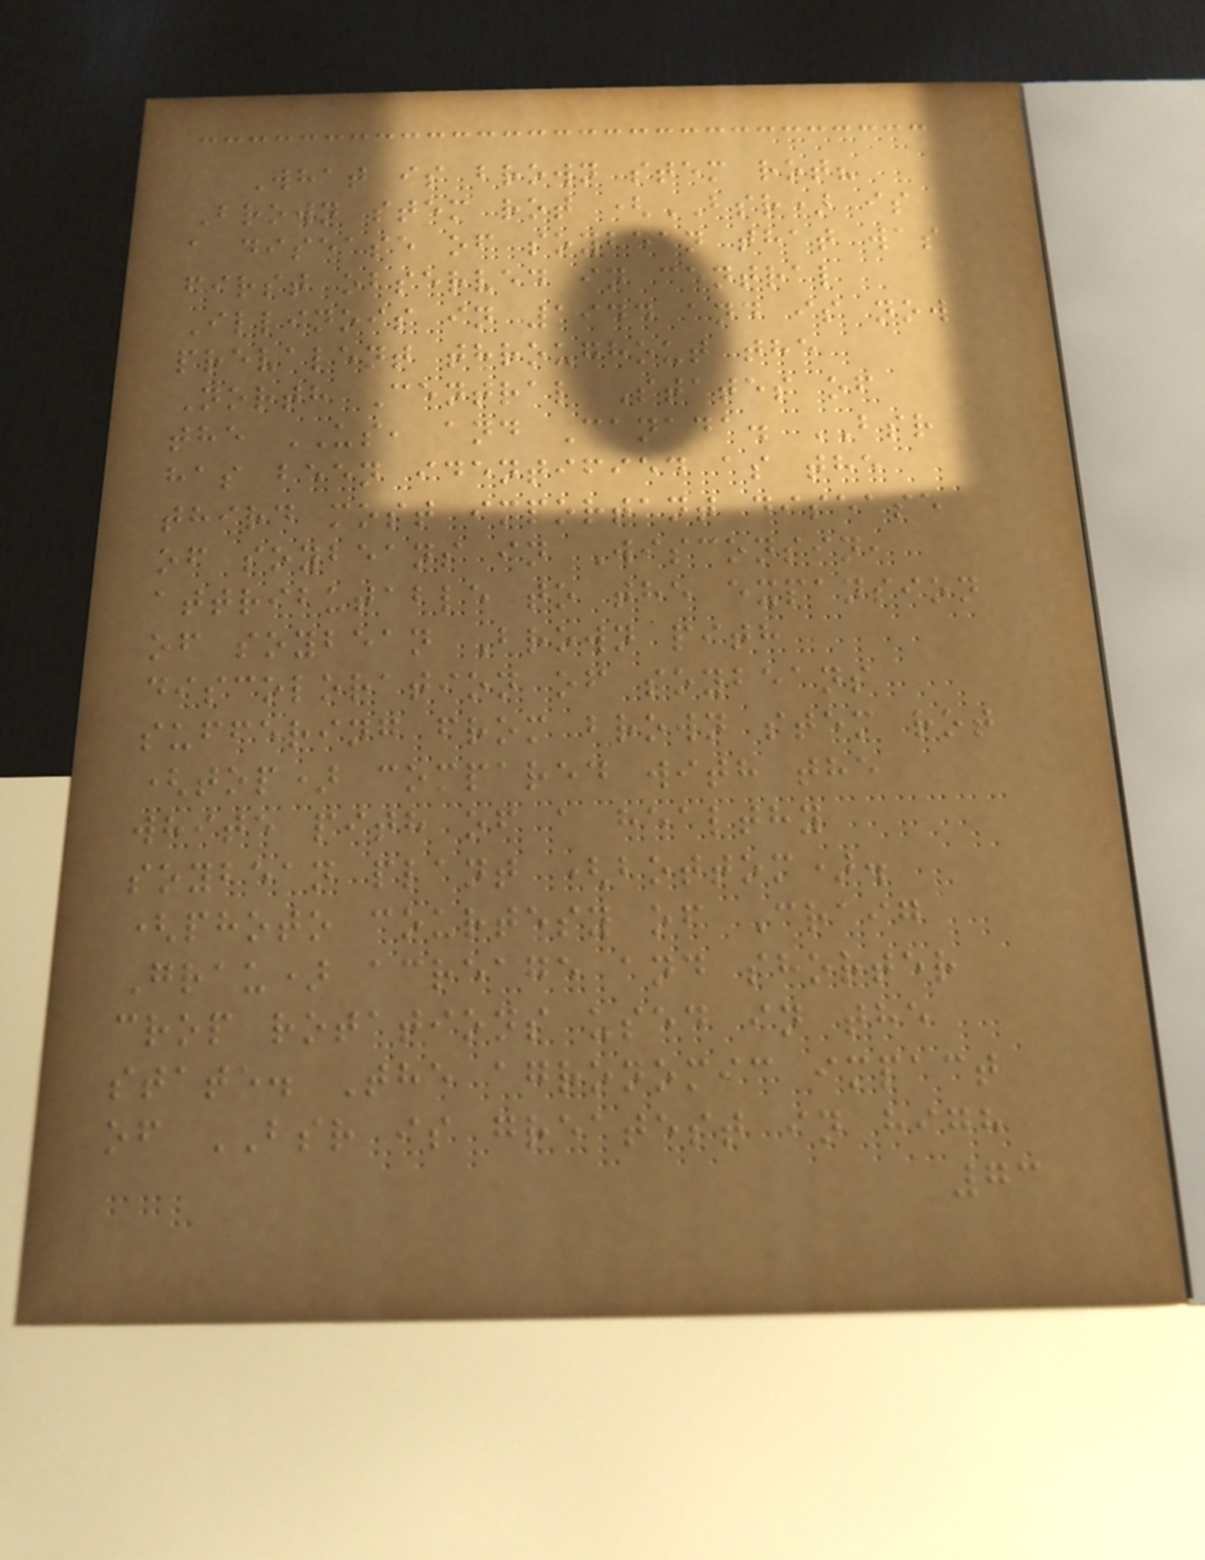What is brown stem rot?
Brown stem rot (BSR) is
a disease of soybean that was
first observed in central
Illinois in 1944 and is now
prevalent throughout the
North Central States of
the US, and Canada. BSR
has been identified as the
third most important disease
of soybeans in Wisconsin,
attributable to the expansion
of soybean Brown pith
discoloration of soybeans
suffering from brown stem rot
(top) compared with the
white pith of a healthy
soybean plant (bottom).
(photo courtesy of Craig
Grau) acreage and shorter
crop rotations used in the
state. The agronomic impact
of BSR is greatest in high
73
